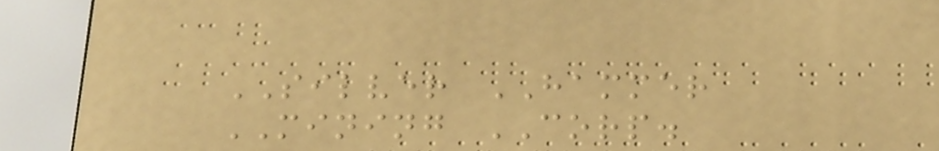SILVER HAMMER
MINING CORP.
